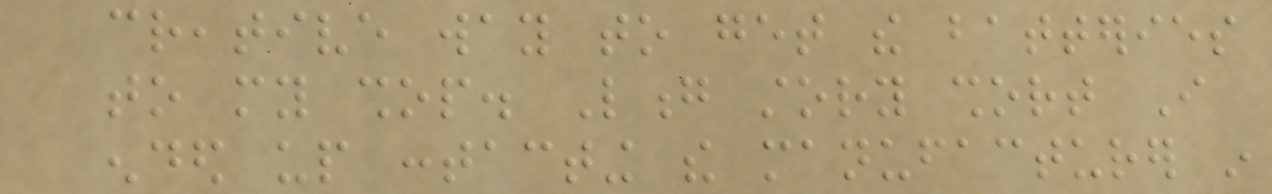creative way to get the batteries
to my shop. Long story short I
ended up contacting the manufacturer in
